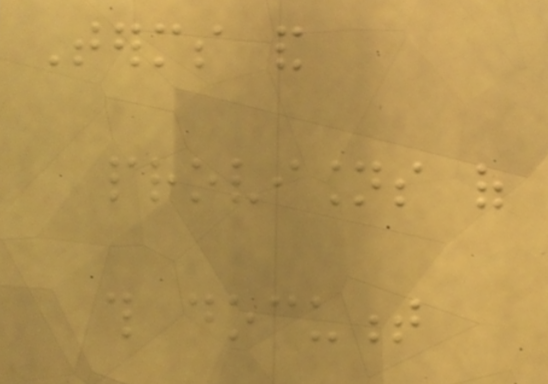Terms and
provisions of
this document
